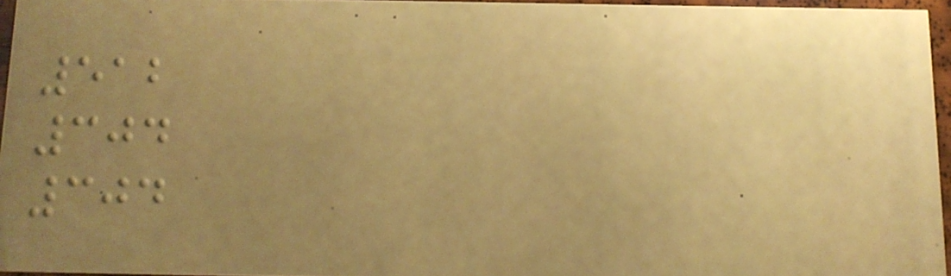512
304
304
